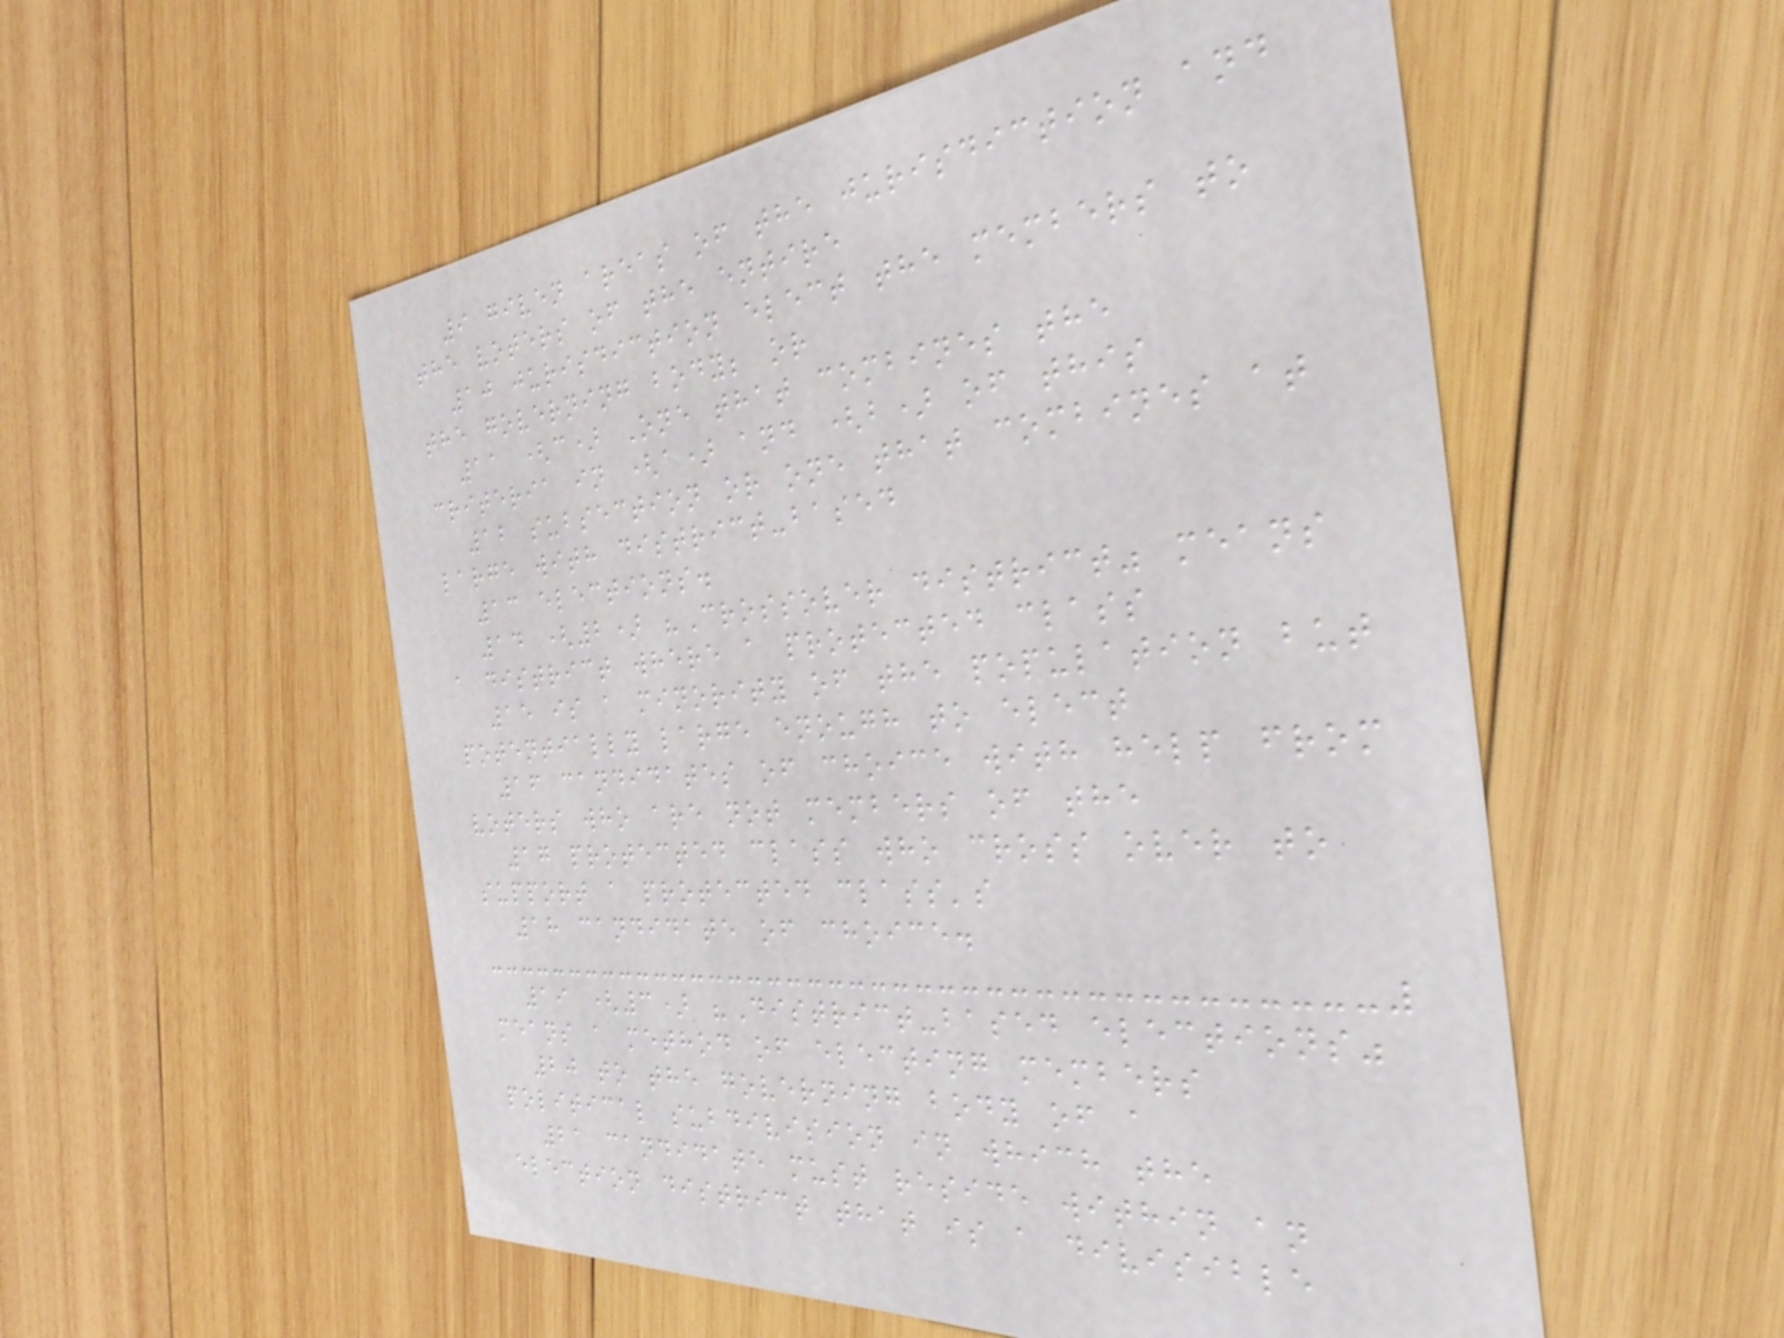9 given areas of the jurisdiction and
the voters of the entire
10 jurisdiction elect the members to
the governing body; or
11 (c) One that combines the
criteria in (a) and (b) of this
12 subsection or one that combines at
large with district-based
13 elections.
14 (2) "Crossover district" means
a district where a protected class
15 is a minority of the population but
potentially large enough to elect
16 candidates of choice with help from
voters who are not members of the
17 protected class who cross over to
support a protected class's
18 candidate of choice.
19 (3) "District-based elections"
means a method of electing members
20 to the governing body of a
political subdivision in which the
21 candidate must reside within an
election district that is a divisible
